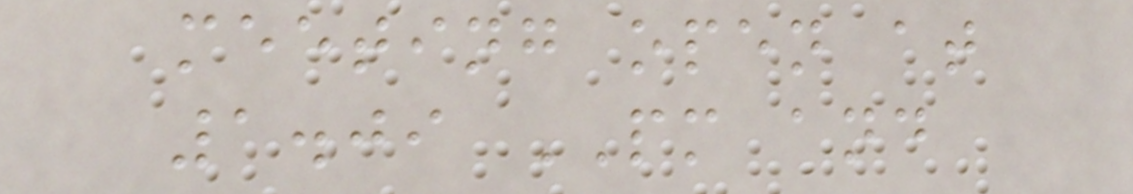meeting open at
1.09 PM and
